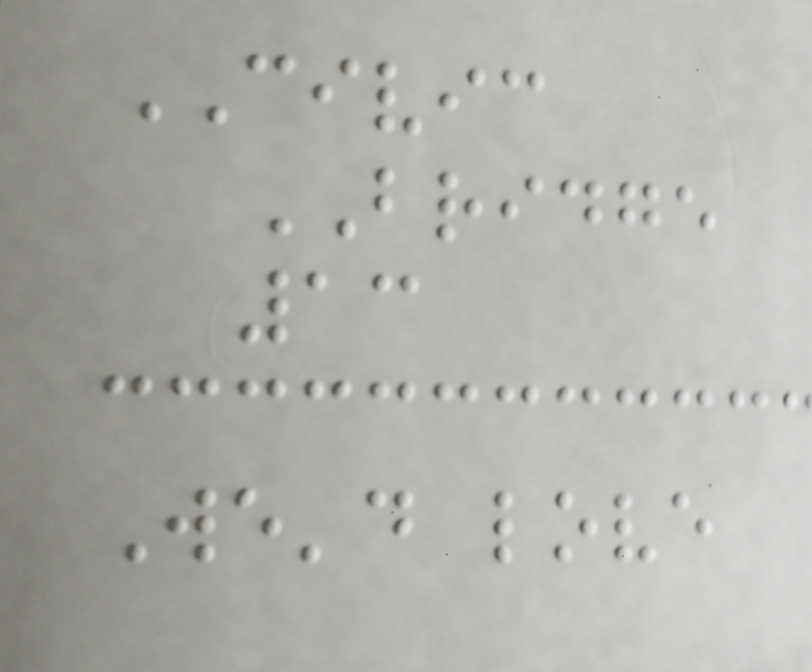CIVIC
BRIDGE
13
We'd love
